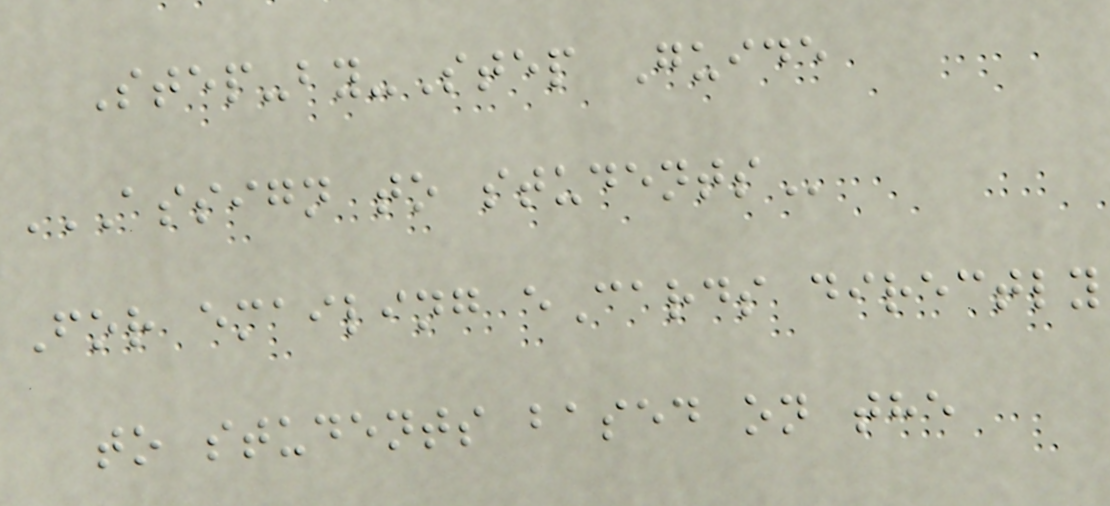Step-by-Step Guide
ASSIGN TO STUDENTS
For emailing eCards directly
to students based on the
